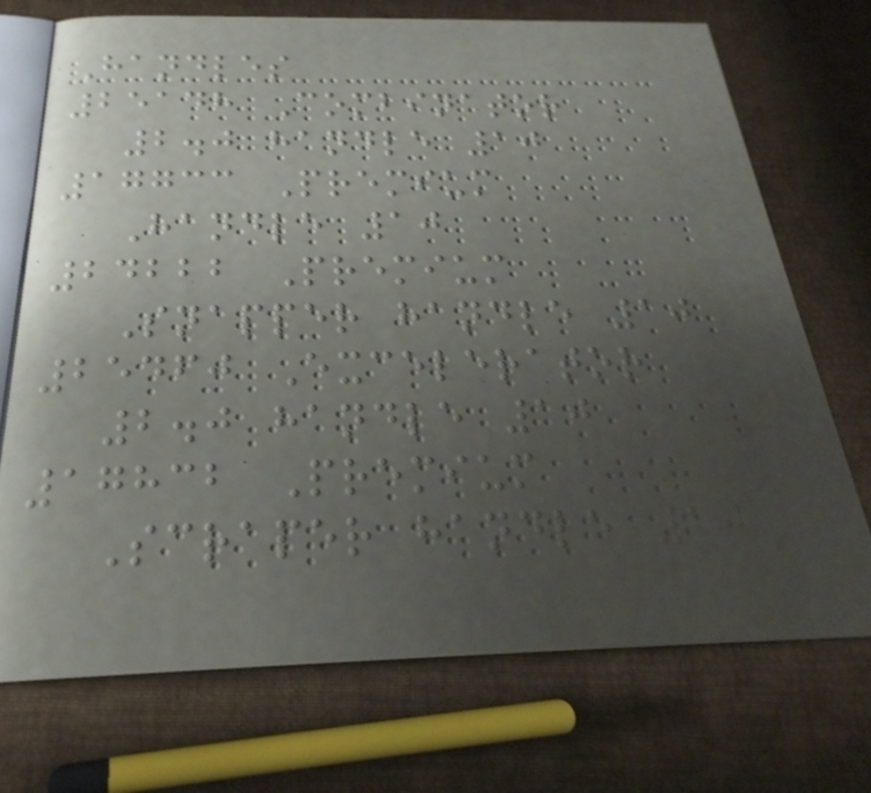Handles
25148 Combinator
2.0 handle 10
17733 Premium
Handle 10
24222 Premium
Snapper handle 10
25460 Excelerator
2.0 handle 10
17832 Premium
Scraper handle 10
